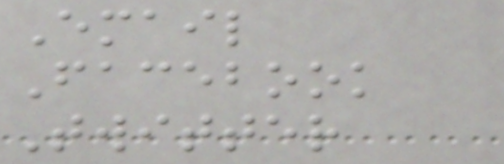Email
Facebook
Twitter
